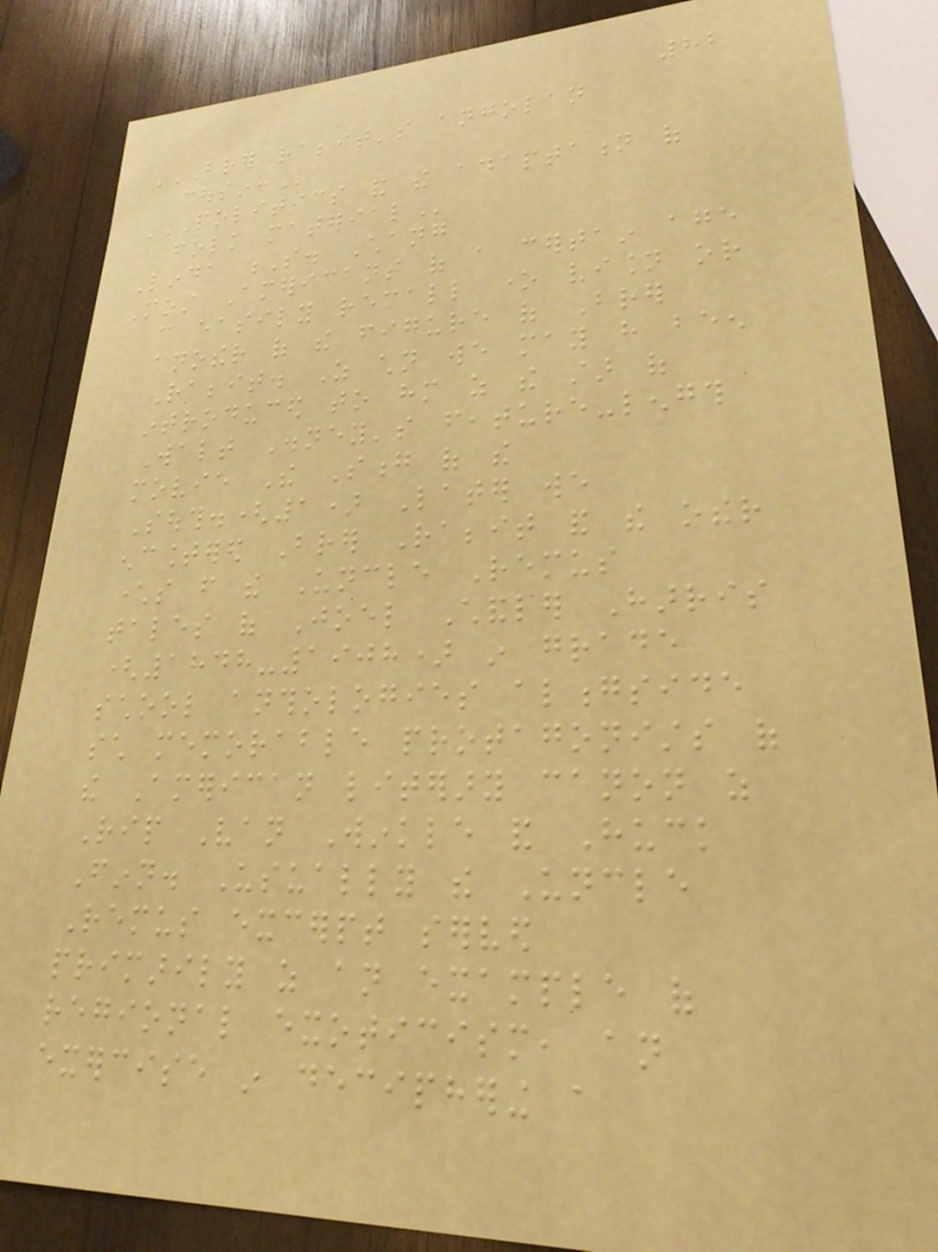82
BRER RABBIT'S ANGOLAN
COUSIN:
POLITICS AND THE ADAPTATION OF
FOLK MATERIAL
Linda S. Chang
Most Americans of a certain age
can easily recall one vision or
another of the figure of Brer
Rabbit. As children we may have been
introduced to him as the star of
Walt Disney's feature-length
movie The Song of the
South.(1) Later we
encountered Brer Rabbit and the other
characters from the Uncle Remus
tales of Joel Chandler Harris
(1848-1908) in grade
school anthologies alongside
such memorable protagonists of
the American literary canon as
Rip Van Winkle and Huck
Finn. Usually the Uncle
Remus excerpt served
primarily as an example of
regional exoticism, an
exercise in deciphering a
